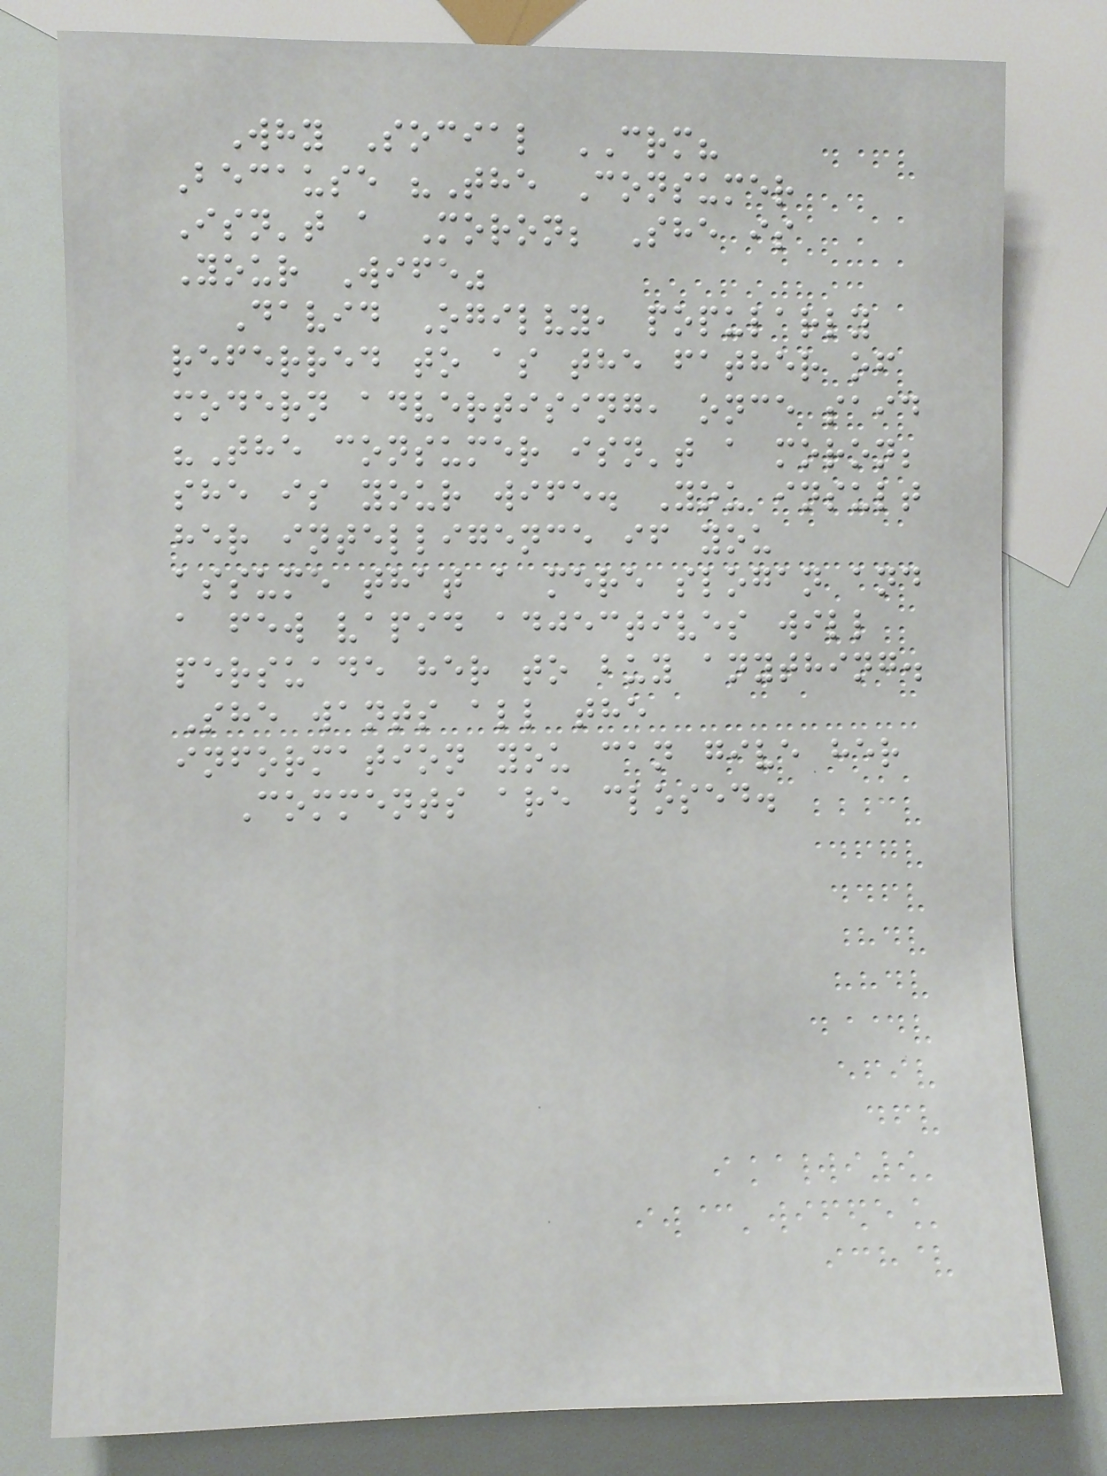Why Social CRM?
Because "The Consumer
Isn't a Moron; She is
Your Wife"
David Ogilvy, popularly
referred to as the father of
modern advertising, once said
"The consumer isn't a moron;
she is your wife. You insult
her intelligence if you
assume that a mere slogan and
a few vapid adjectives will
persuade her to buy anything.
She wants all the
information you can give her
Comments are closed.
